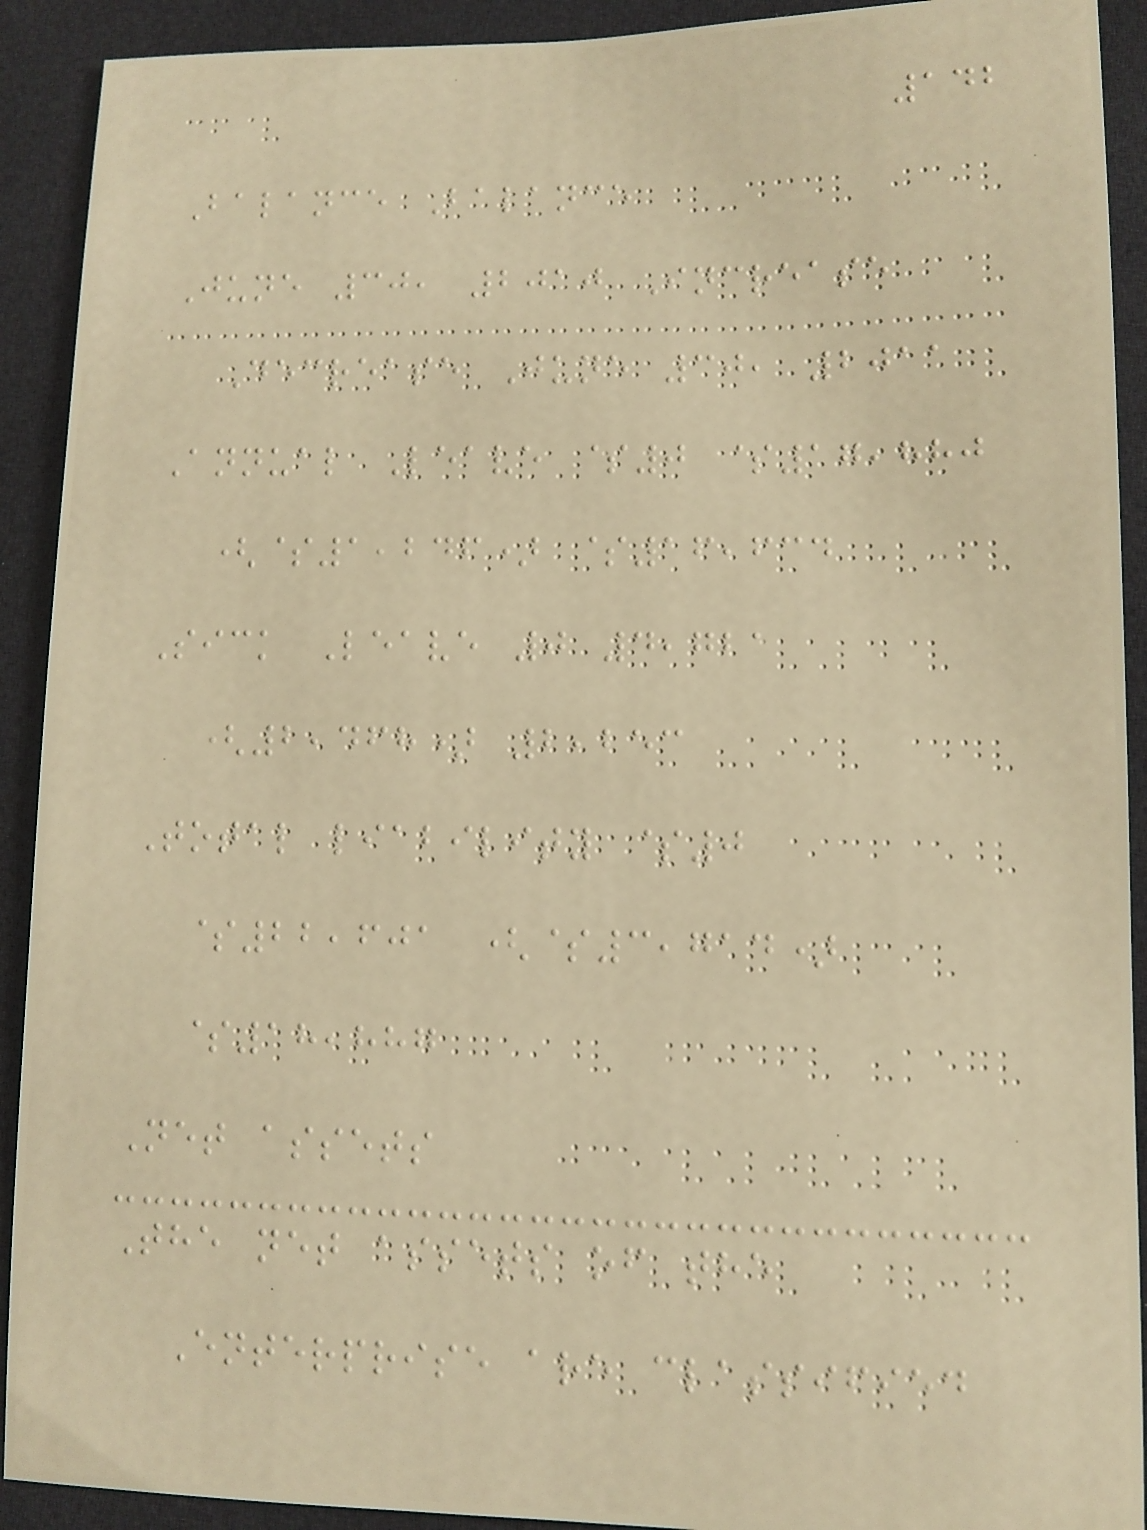142
Balance Balance
June 30, 2010 Increase
Decrease June 30, 2011
Annual Leave $0 $17,880
($1,246) $16,634
Sick Leave 0 4,721
(2,468) 2,253
Total liability $0
$22,601 ($3,714)
$18,887
Net assets
The net assets of the
Enterprise are classified
